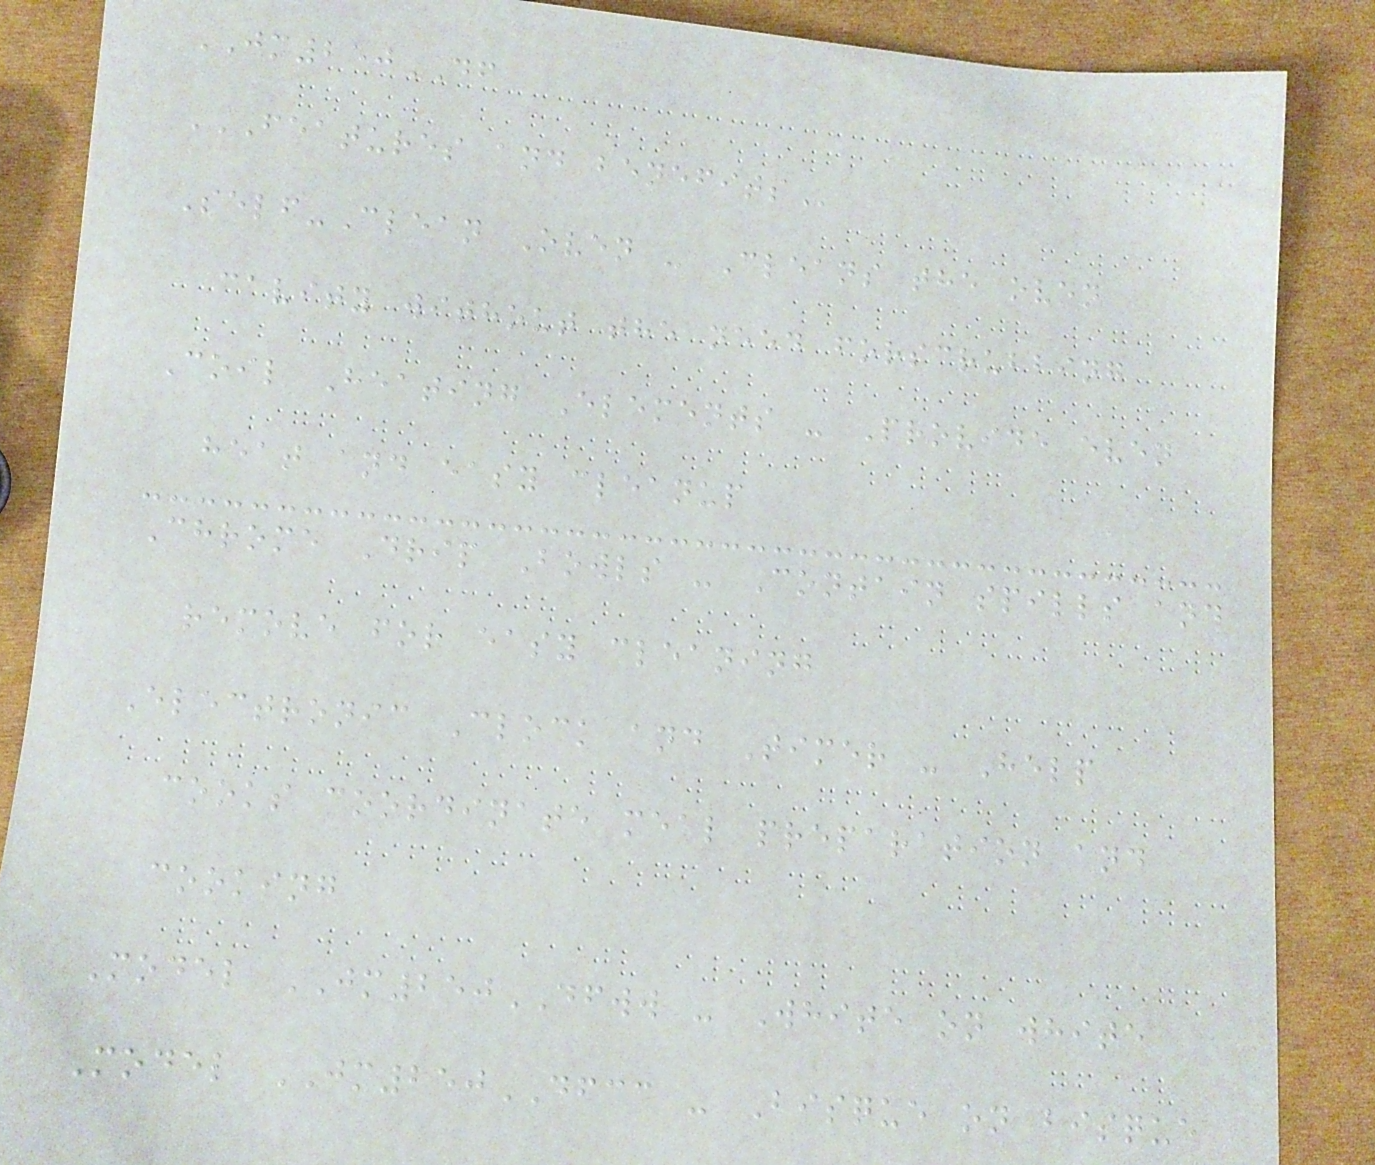JM250DF
FEATURES AND BENEFITS
Self-Clean Oven - Cleans the oven
cavity without the need forscrubbing
Coil Heating Elements - Provide even
heat and easy cleanup
Chrome Drip Bowls - Contain spills and
remove for easy cleaning
Electronic Clock and Timer - Help
cooks coordinate meal preparation and
cooking
Model JM250DFWW - White on white
Model JM250DFCC - Bisque on bisque
